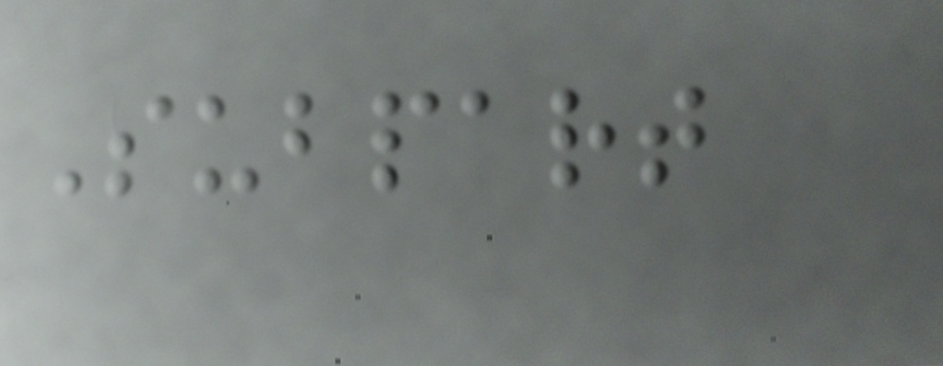Subpart
